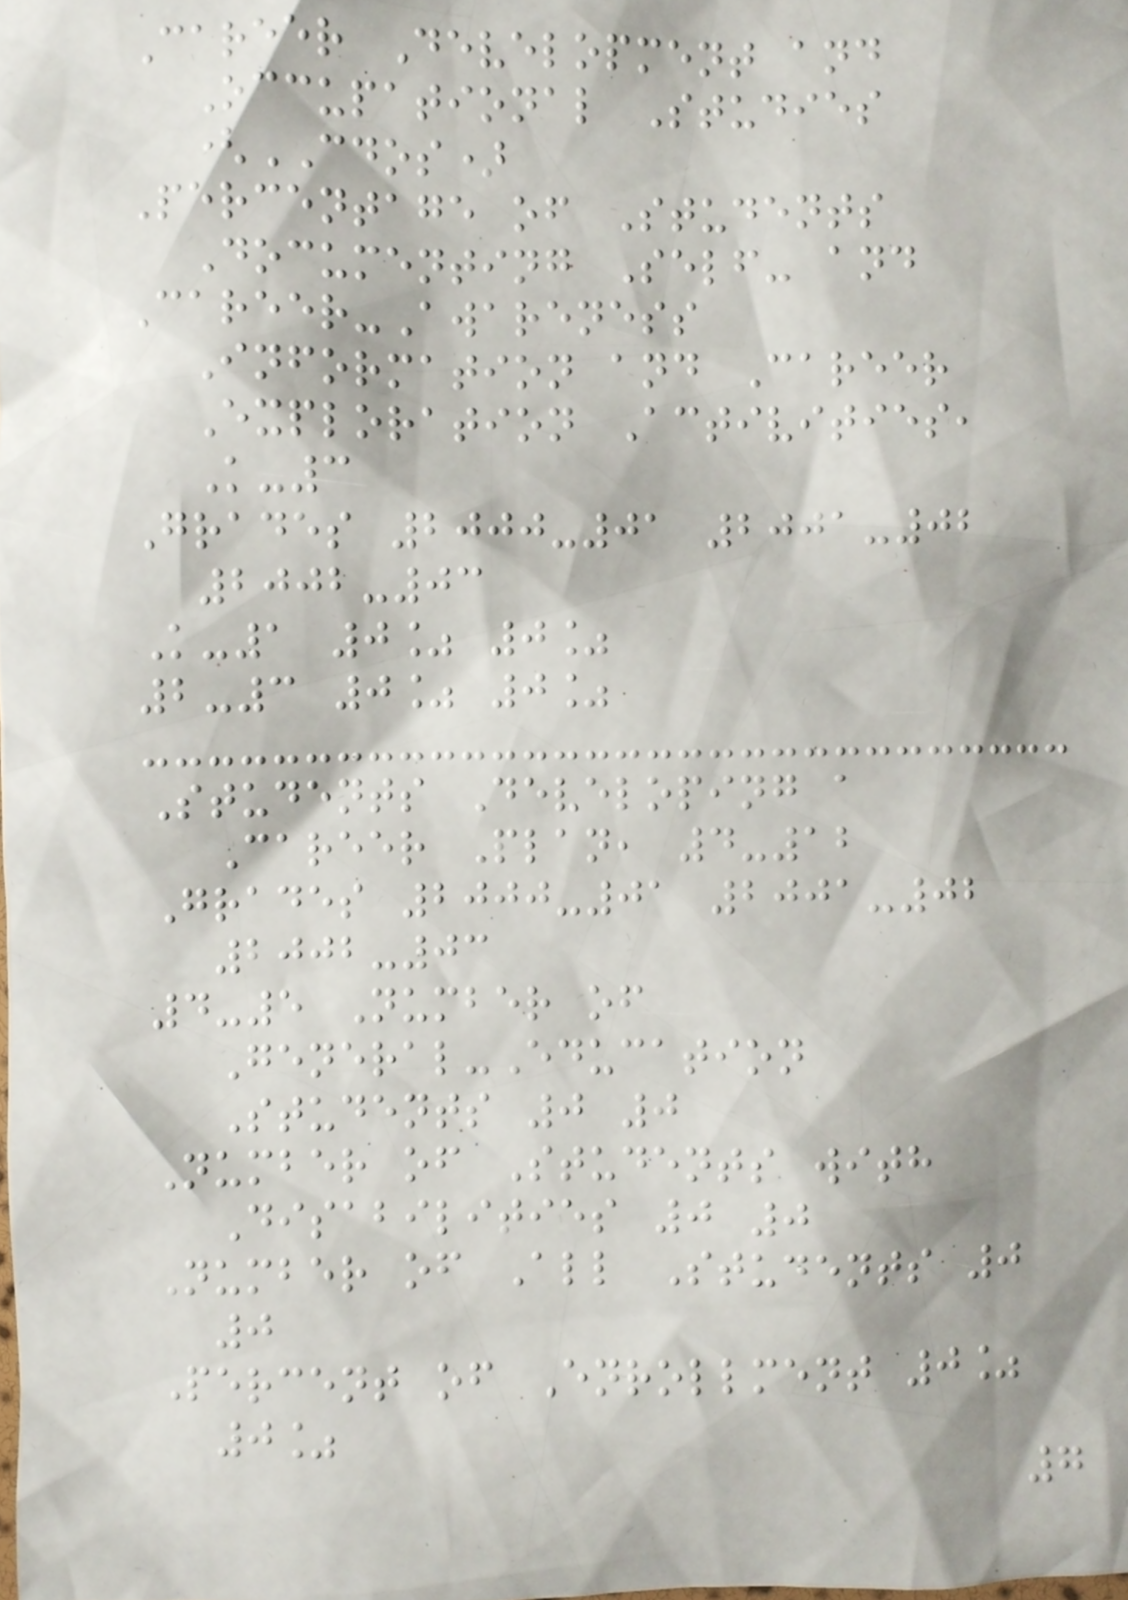Career Development and
Occupational Studies
(CDOS)
Percentage of Students
Documenting Self- and
Career-Awareness
Information and Career
Exploration Activities,
K-3
Grades 2000-01 2001-02
2002-03
K-1 0% 0%
2-3 0% 0%
Students Developing a
Career Plan, 4-12
Grades 2000-01 2001-02
2002-03
4-5 Number of
General-Education
Students 0 0
Number of Students with
Disabilities 0 0
Number of All Students 0
0
Percent of Enrollment 0%
0%
7
